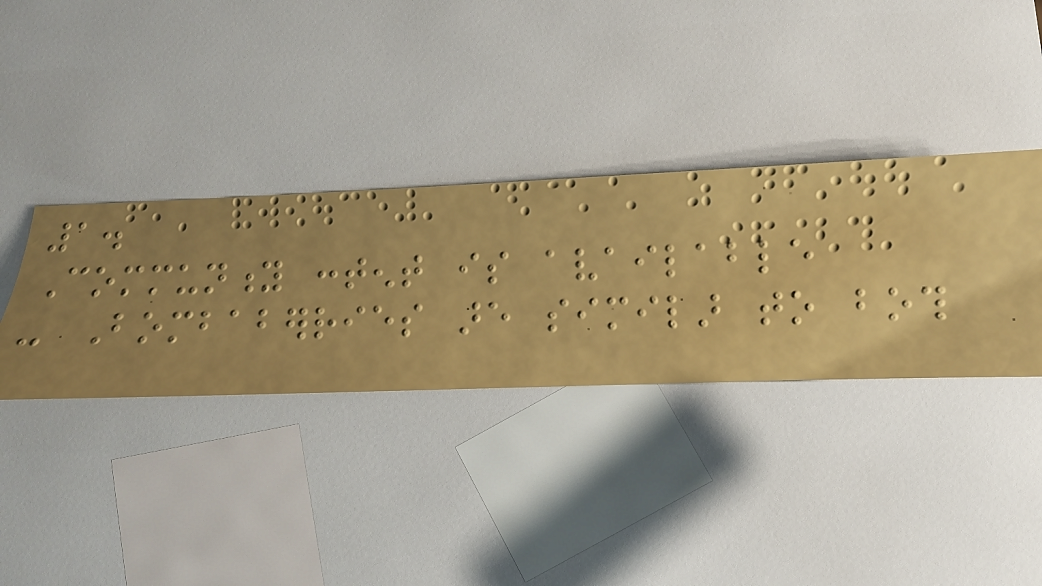1.
Community content is available
- Bombaberries are similar to both
